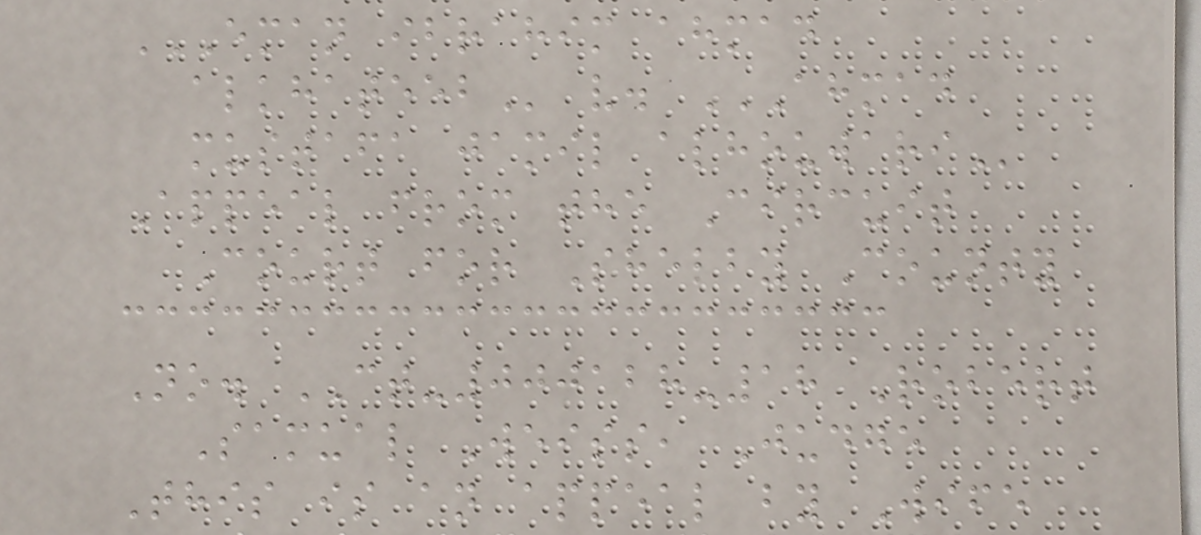EMAN IBRAHIM AHMAD
ALKHATEEB v. AHMAD
MUSTAFA JAMIL ALHOUWARI
Appeal from the Circuit
Court for Shelby County
No. CT-000128-18 Robert
Samual Weiss, Judge
This is an appeal by Wife
